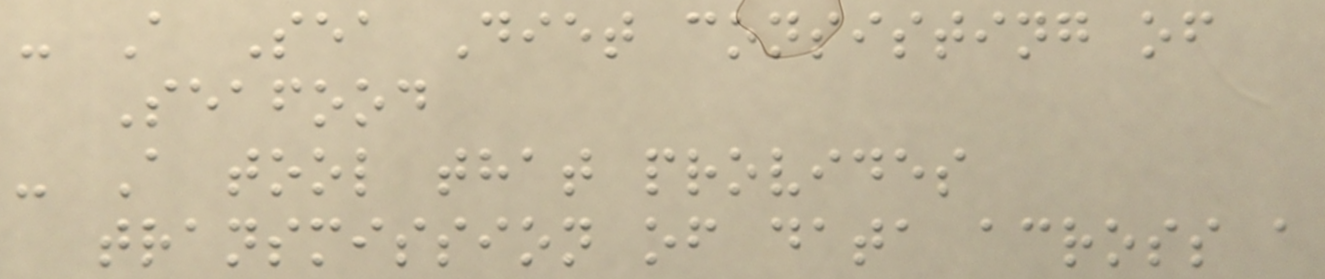- A Sea Diet consisting of
Seafood
- A tool that provides
transmission of data across a
